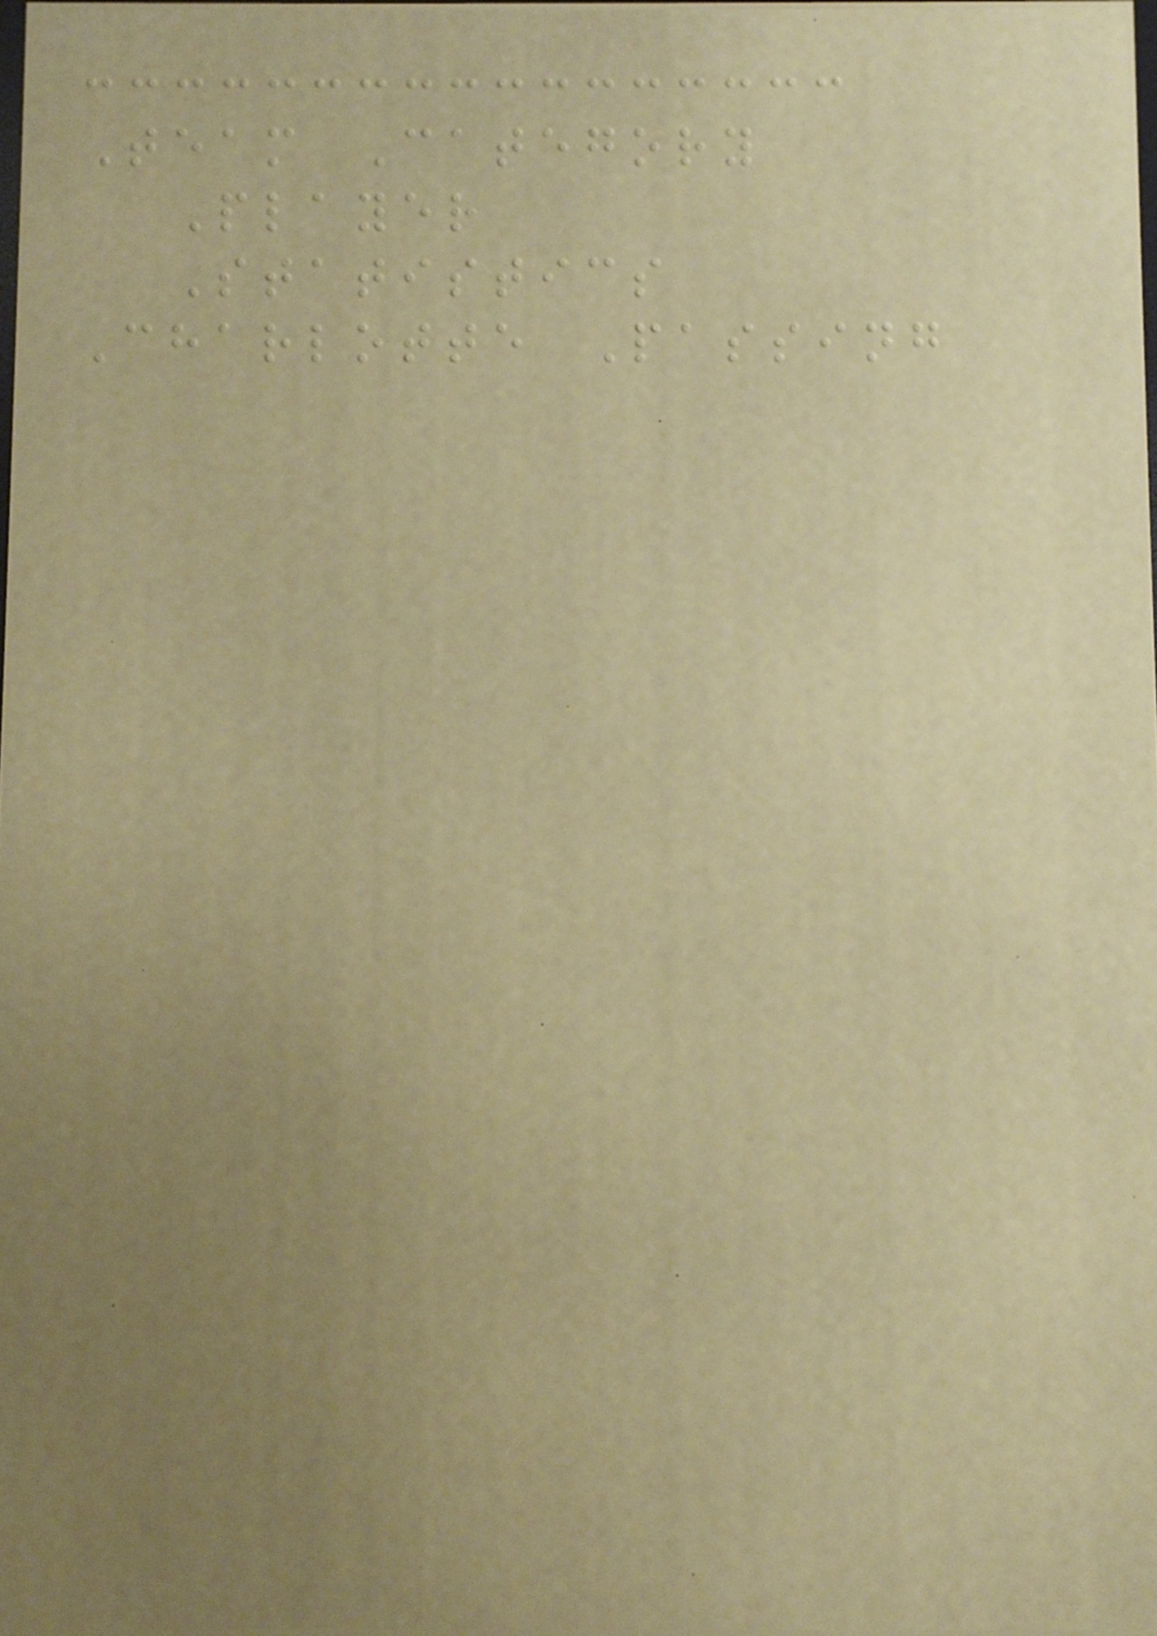Team Category
Player
Statistics
Charlotte Passing
